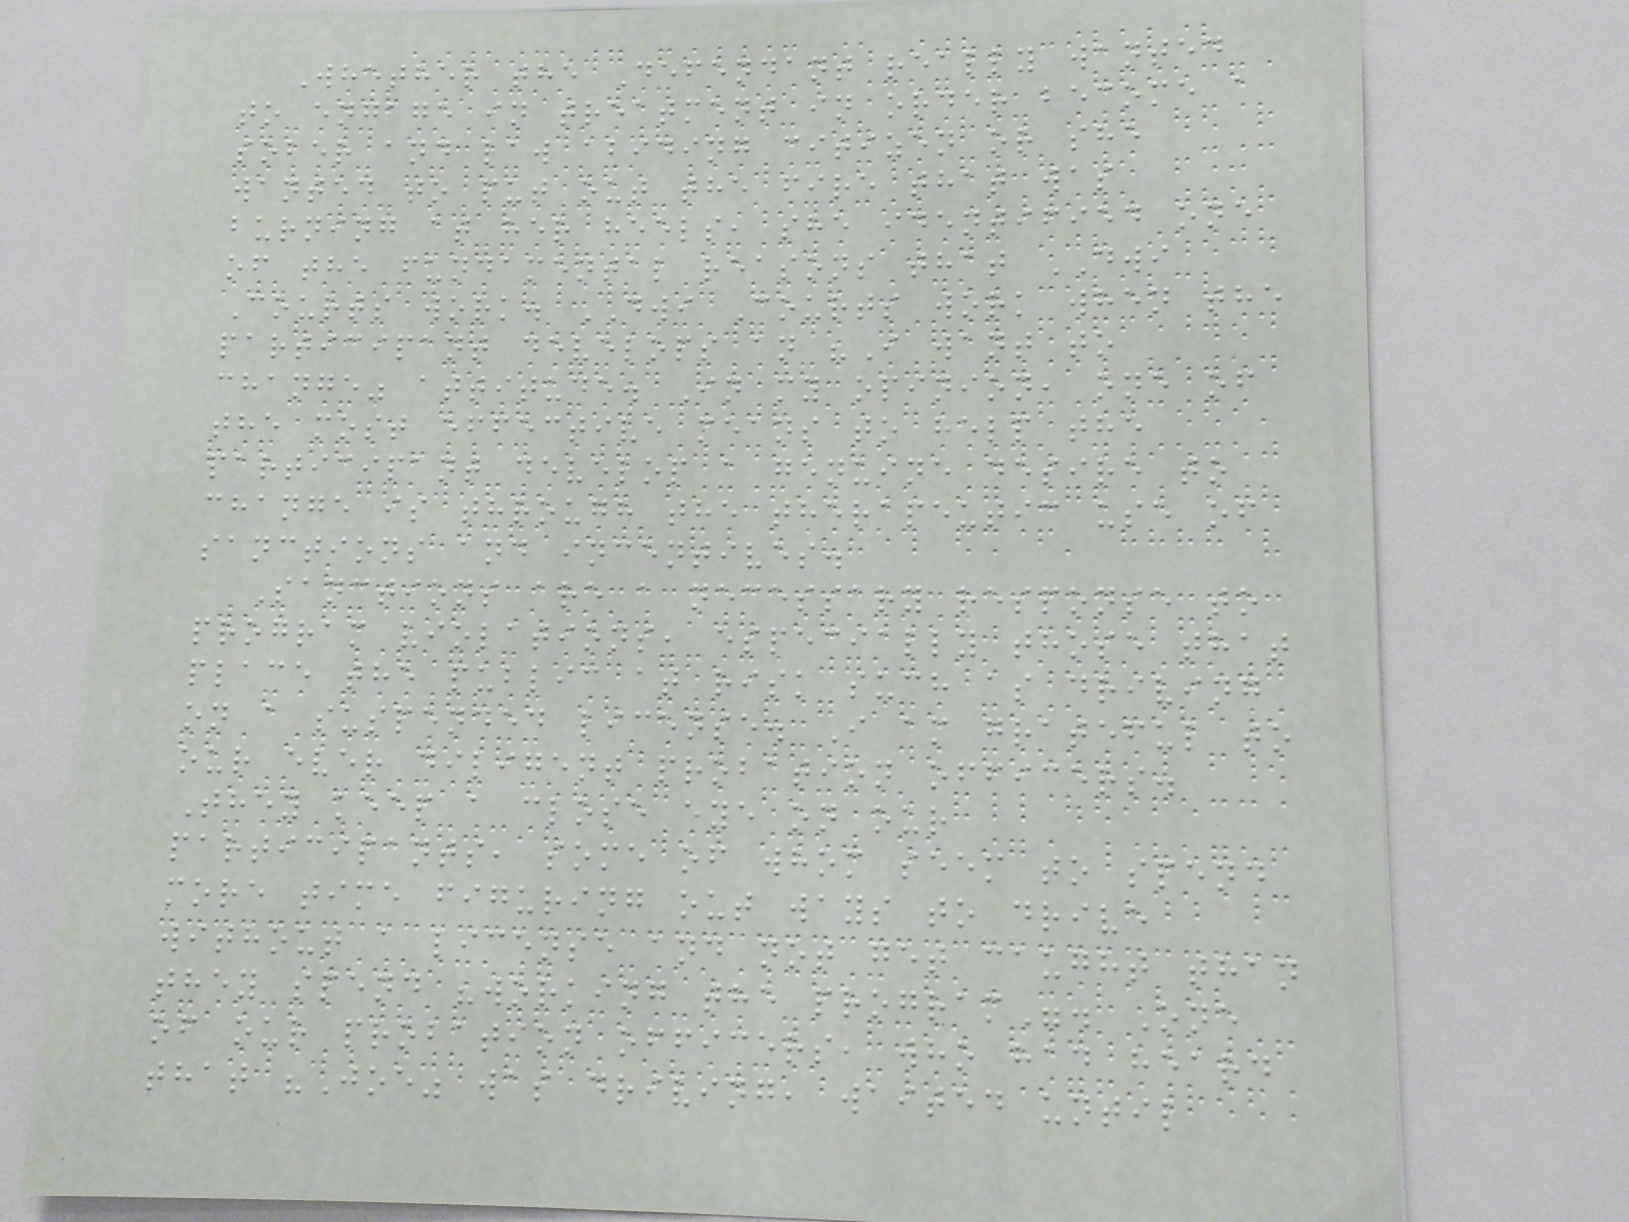Whether the Defendant really wanted
to engage in treatment in order become a
sober and law abiding citizen or she
wanted to put out the fire that was
burning at her heels, she identified one
of the fundamental reasons that DWI
Courts work. DWI Courts work when the
participant develops an "I want to
change" attitude. In my opinion, one of
the most effective means to help the
participant develop a genuine desire to
change is through the therapeutic use of
sanctions and incentives.
Sanctions are a necessary response to
program violations, especially those that
place the public at risk such as driving
on a suspended license. I am grateful to
our ever diligent probation officers.
They keep a close eye on our
participants, some of whom seem to spend
more time figuring out ways to drive
without a license and not get caught than
they spend "working the program". One
of our probation officers, who had heard
that "Joe" was driving, waited until
